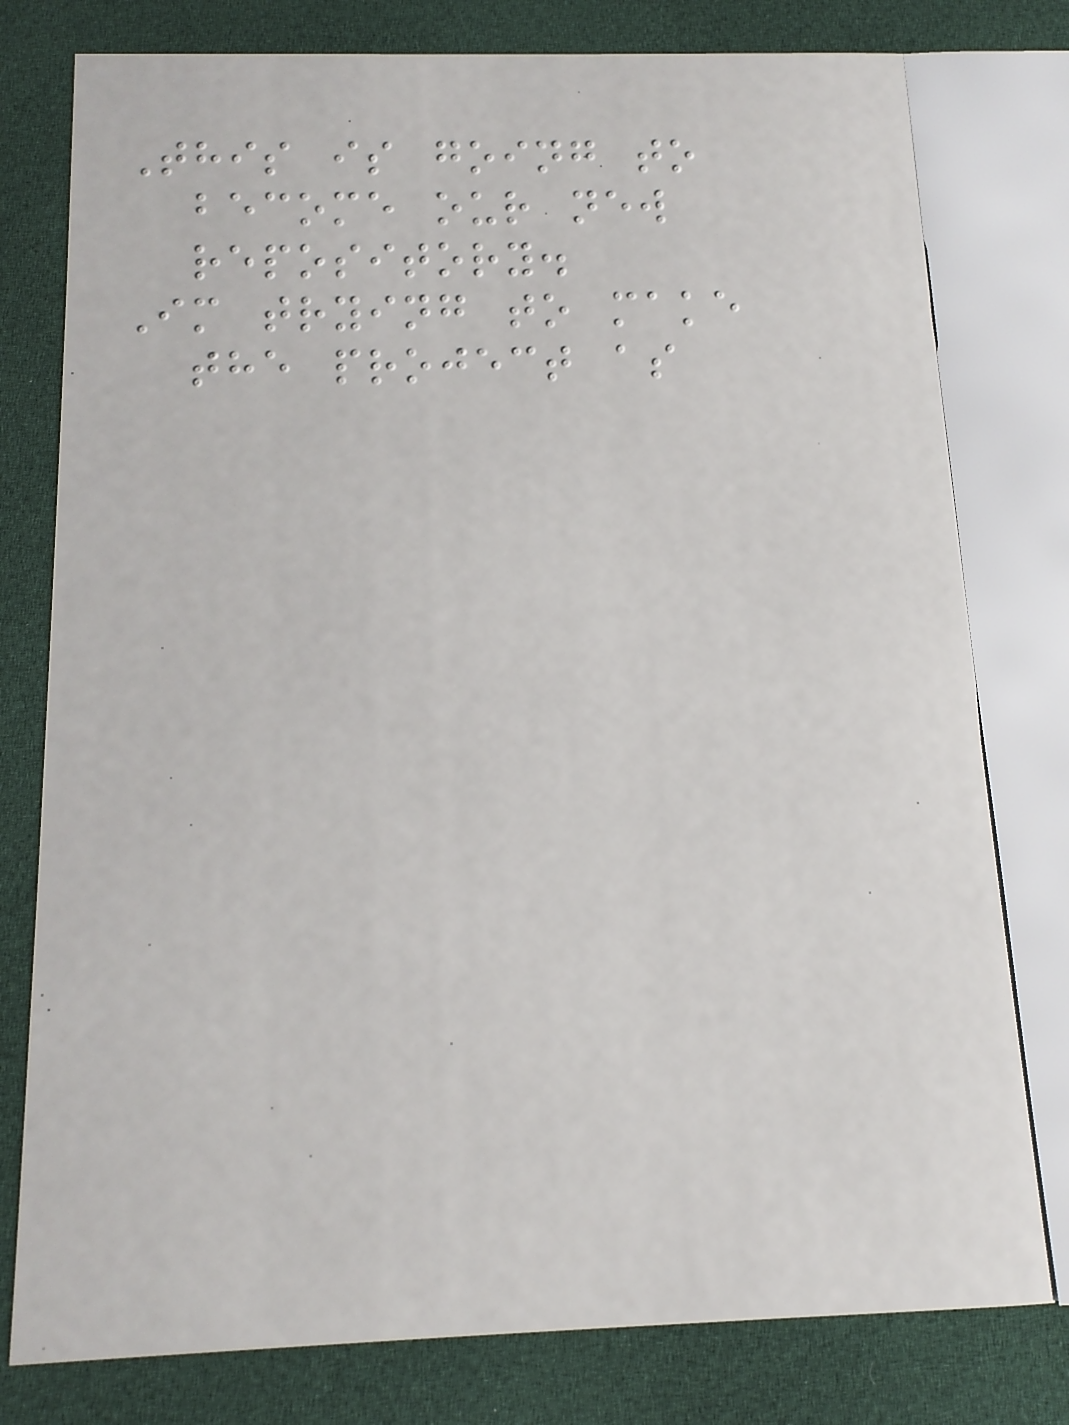This is going to
become our new
repository.
Im trying to make
the project as
